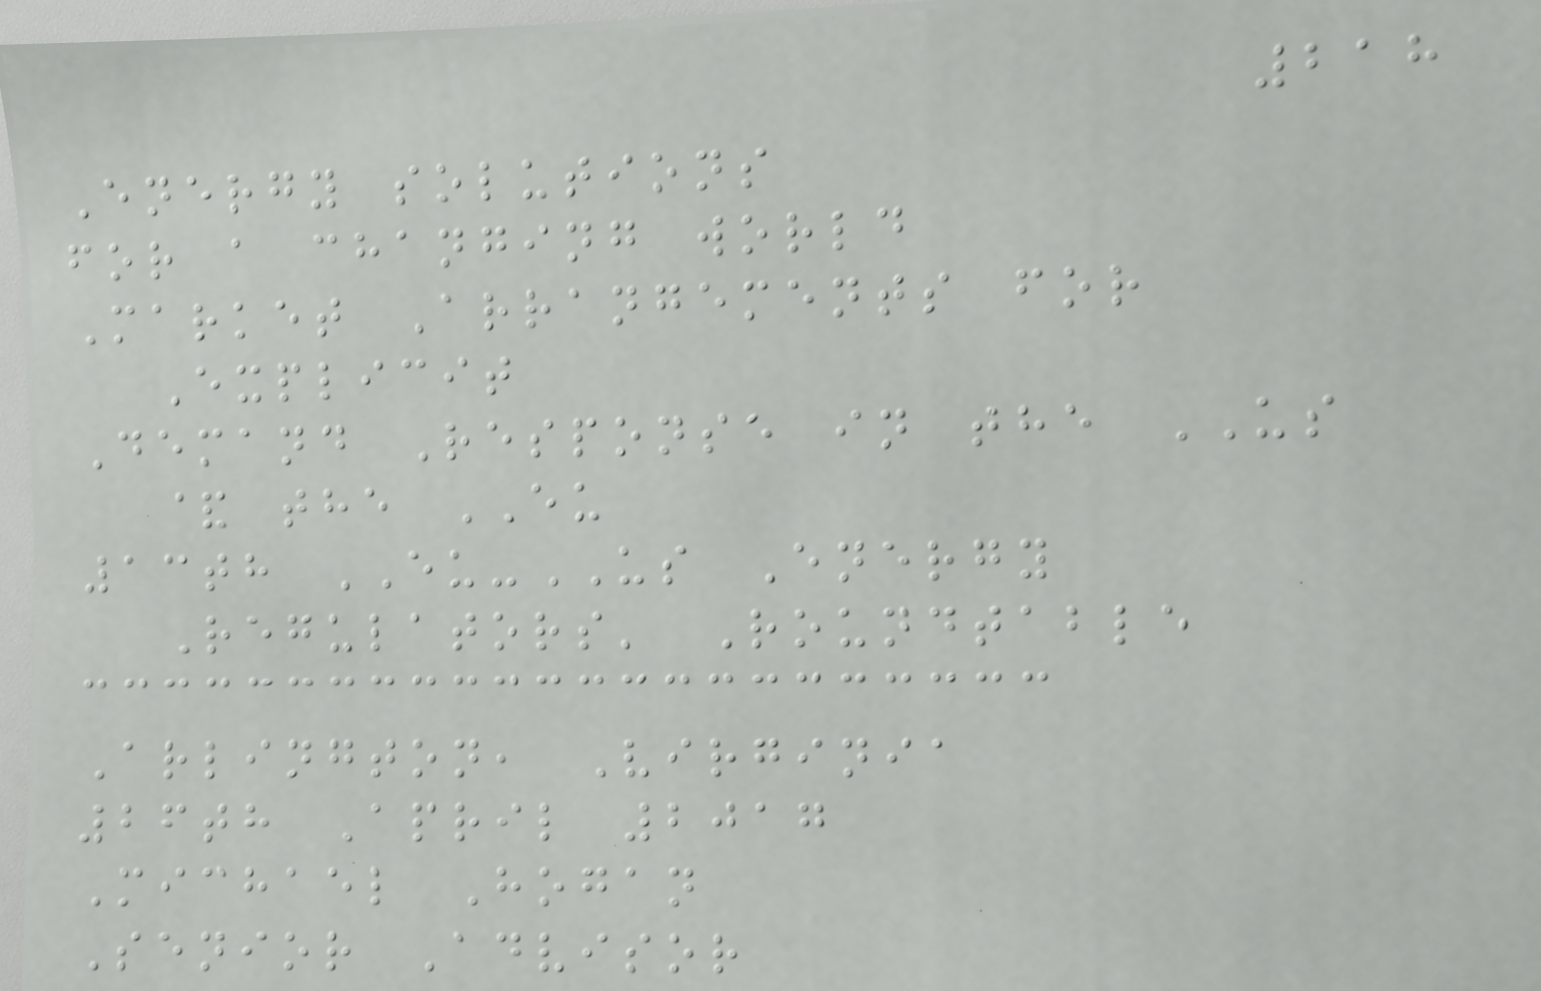218
Energy solutions
for a changing world
Market Arrangements for
Explicit
Demand Response in the US
& the EU
13th EU-US Energy
Regulators' Roundtable
Arlington, Virginia
26th April 2017
Michael Hogan
Senior Advisor
